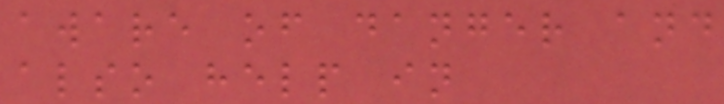aware of danger and
also help in
